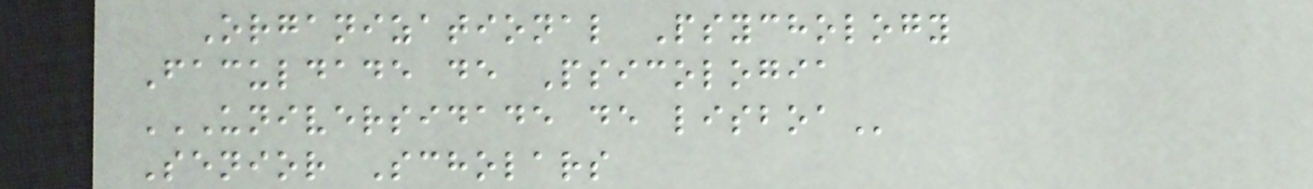Organizational Psychology
Faculdade de Psicologia
UNIVERSIDADE DE LISBOA
Senior Scholars
